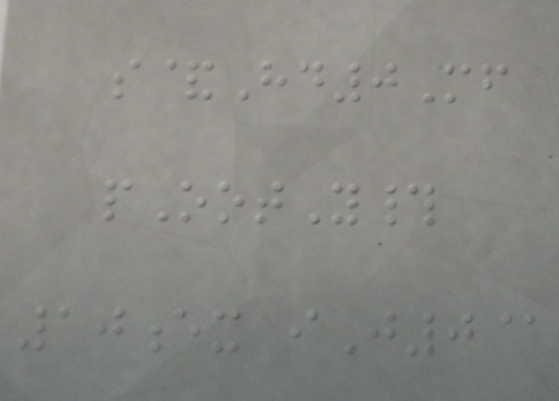s&Hd0Mf
pOotY#
10ex iJ0@
